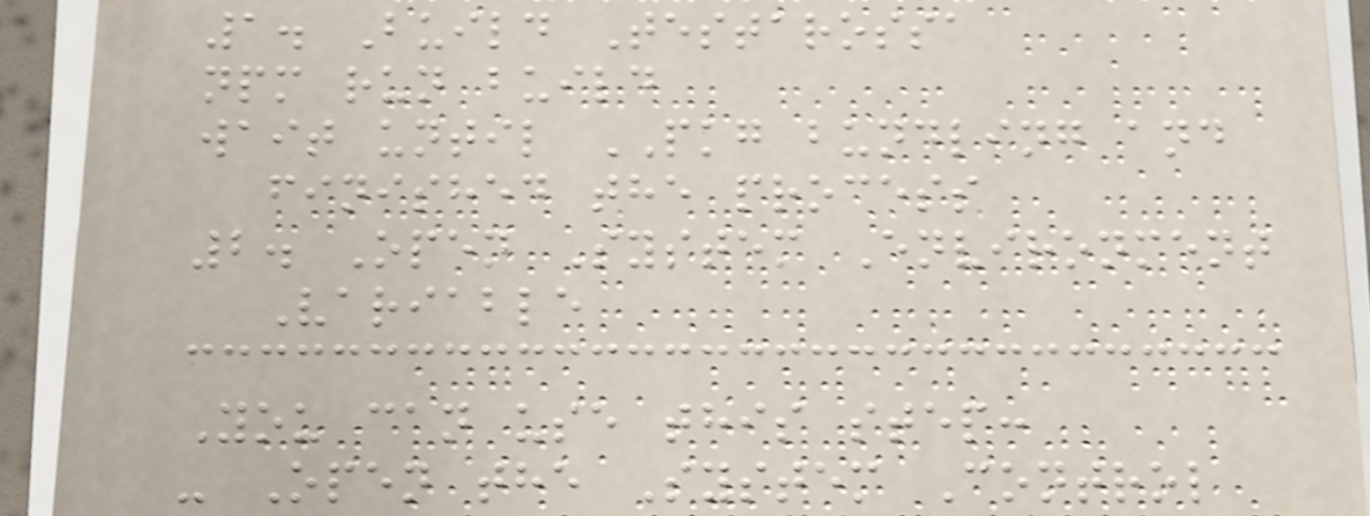1. Build Testarossa
npm run build
wait until PKG bundling and
finished the process
2. Open System Environment
Variable
You can use this step:
- Open the System Control
